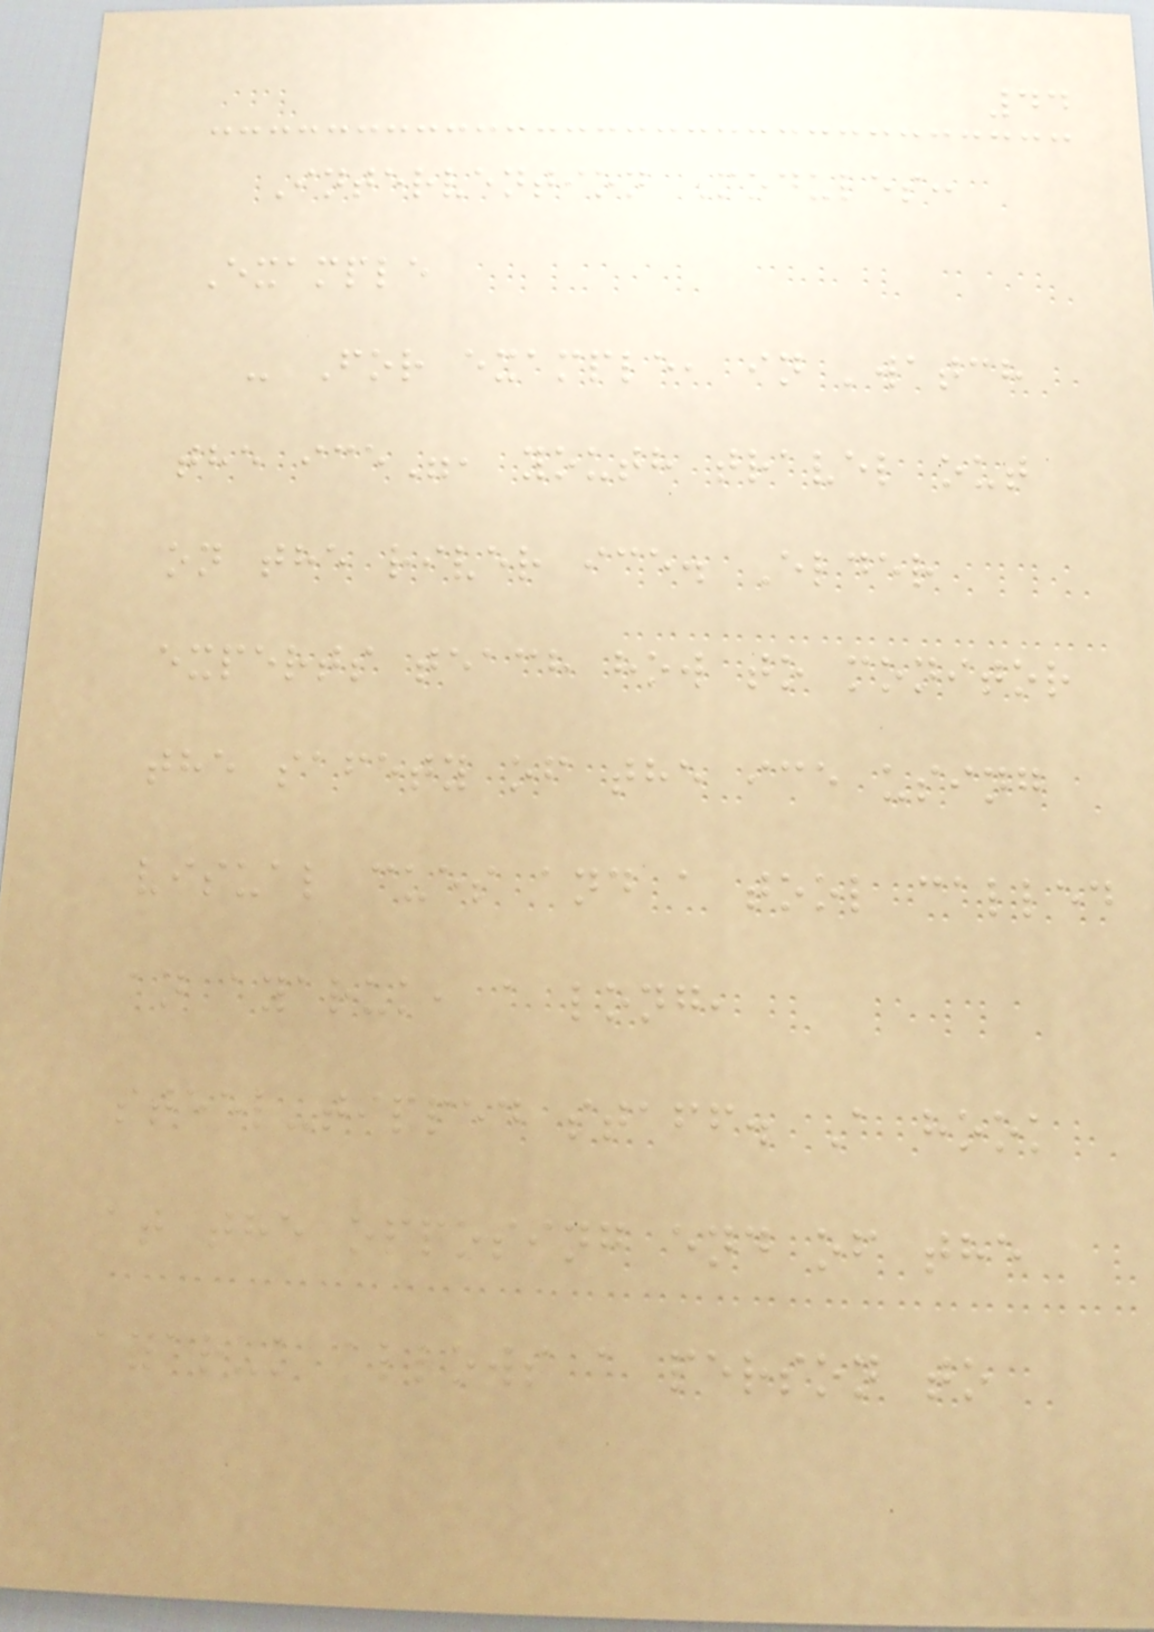44
Intervention Modules:
Example
- For example, in 'watch
the ice", youth travel out
on the river ice. Elder
experts teach how to monitor
the safety of the ice using
visual cues and a tool called
an ayaruk, a long,
steel-tipped staff. A hook
at the opposing end of the
ayaruk allows a person to
